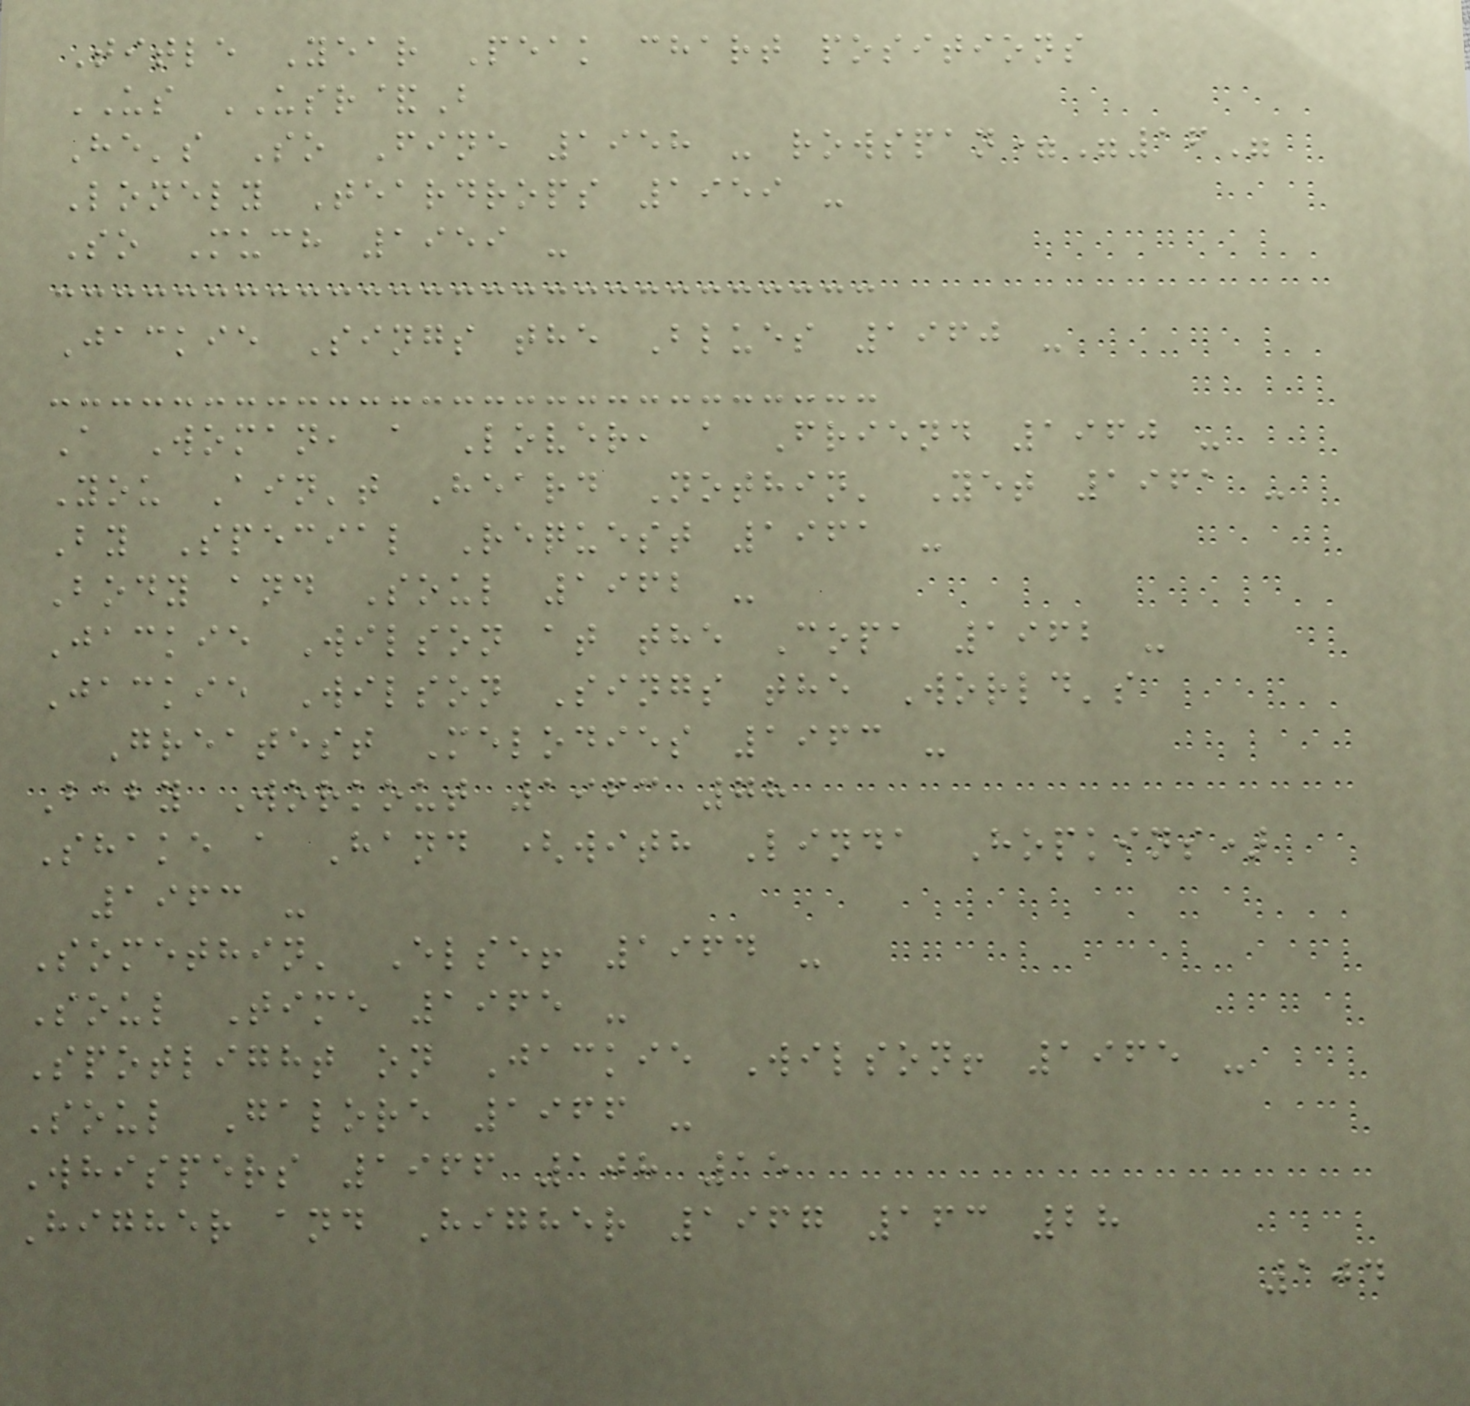Title Year Peak chart positions
US USR&B
He's So Fine 1958 - rowspan="16"
Lonely Teardrops 1959 -
So Much 1959 -
Jackie Sings the Blues 1960 -
A Woman, a Lover, a Friend 1960 -
You Ain't Heard Nothin' Yet 1961 -
By Special Request 1961 -
Body and Soul 1962 -
Jackie Wilson at the Copa 1962 -
Jackie Wilson Sings the World's
Greatest Melodies 1963 -
Baby Workout 1963 78
Shake a Hand (with Linda Hopkins)
1963 -
Somethin' Else! 1964 -
Soul Time 1965 -
Spotlight on Jackie Wilson! 1965 -
Soul Galore 1966 -
Whispers 1966 108 15
Higher and Higher 1967 163 28
104
